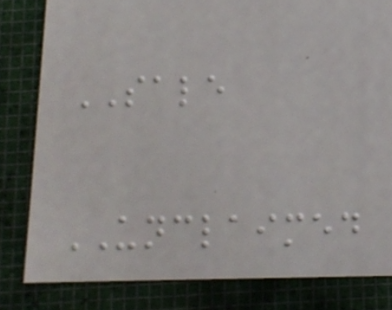SALE
UNCLAIMED
